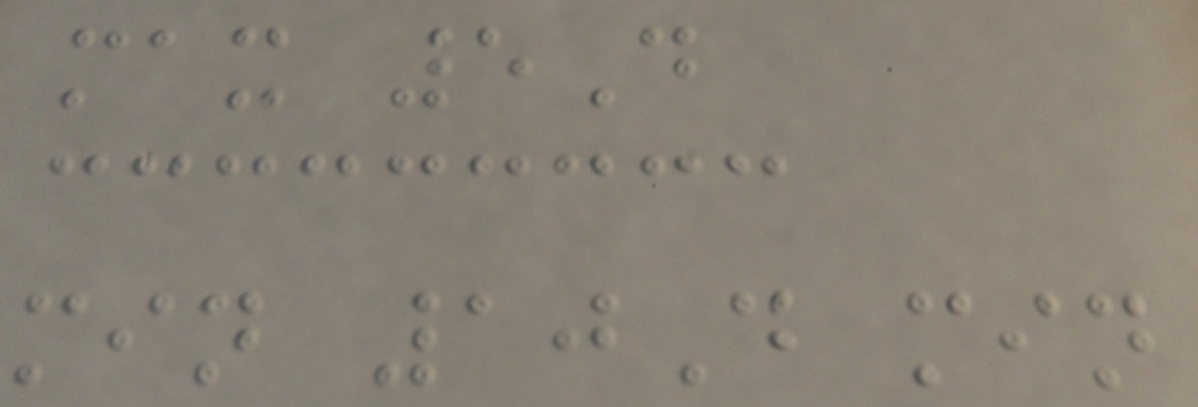max 5D
min 10D min
